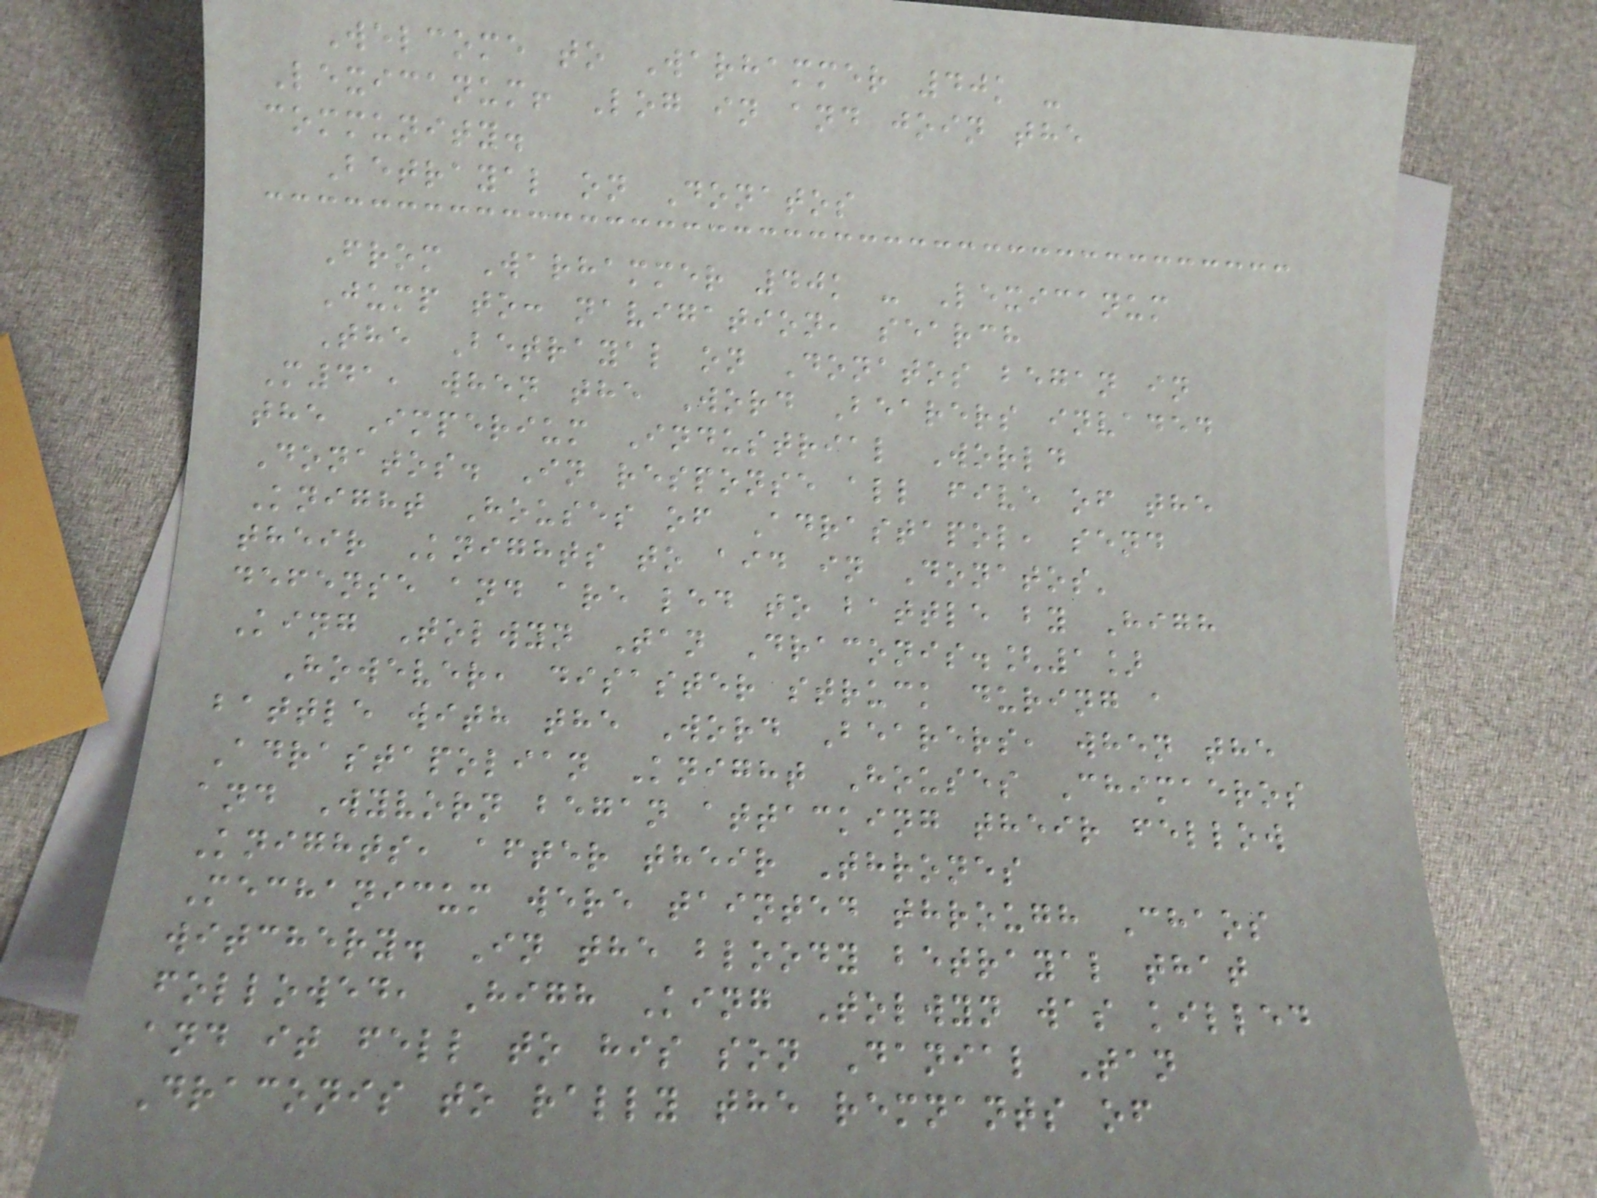Welcome to Warhammer 40k -
Lexicanum! Log in and join the
community.
Betrayal on Donatos
From Warhammer 40k - Lexicanum
Jump to: navigation, search
The Betrayal on Donatos began in
M41, when the Word Bearers invaded
the Imperium Industrial World
Donatos. In response all five of the
Knight Houses of Adrastapol, send
their Knights to aid in Donatos'
defense and are led to battle by High
King Tolwyn Tan Draconis.[1]
However, disaster struck during a
battle with the Word Bearers, when the
Adrastapolian Knight Houses Chimaeros
and Wyvorn began attacking their fellow
Knights, after their Thrones
Mechanicum were tainted through Chaos
witchery. In the bloody betrayal that
followed, High King Tolwyn was killed
and it fell to his son Danial Tan
Draconis to rally the remnants of
